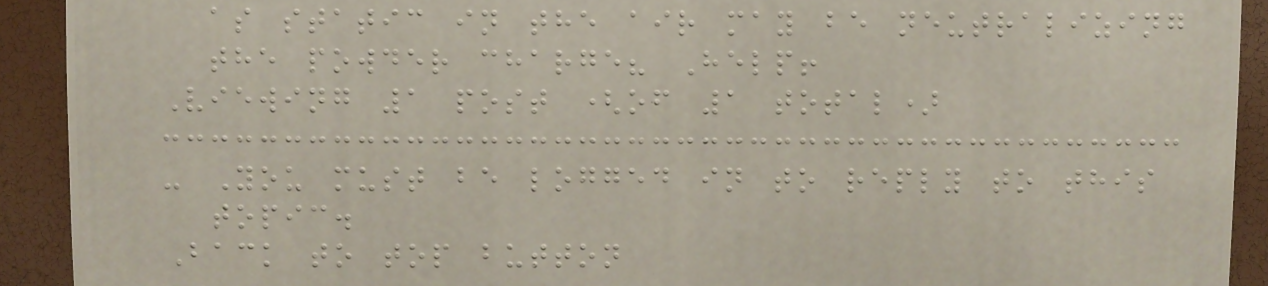as static in the air may be neutralizing
the powder charge? Help!
Viewing 1 post (of 1 total)
- You must be logged in to reply to this
topic.
Back to top button
